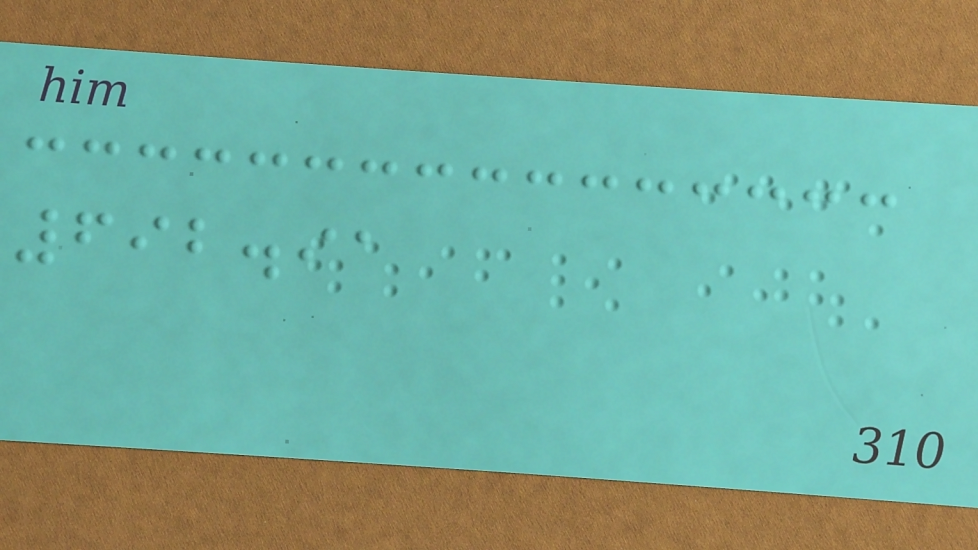692.91
